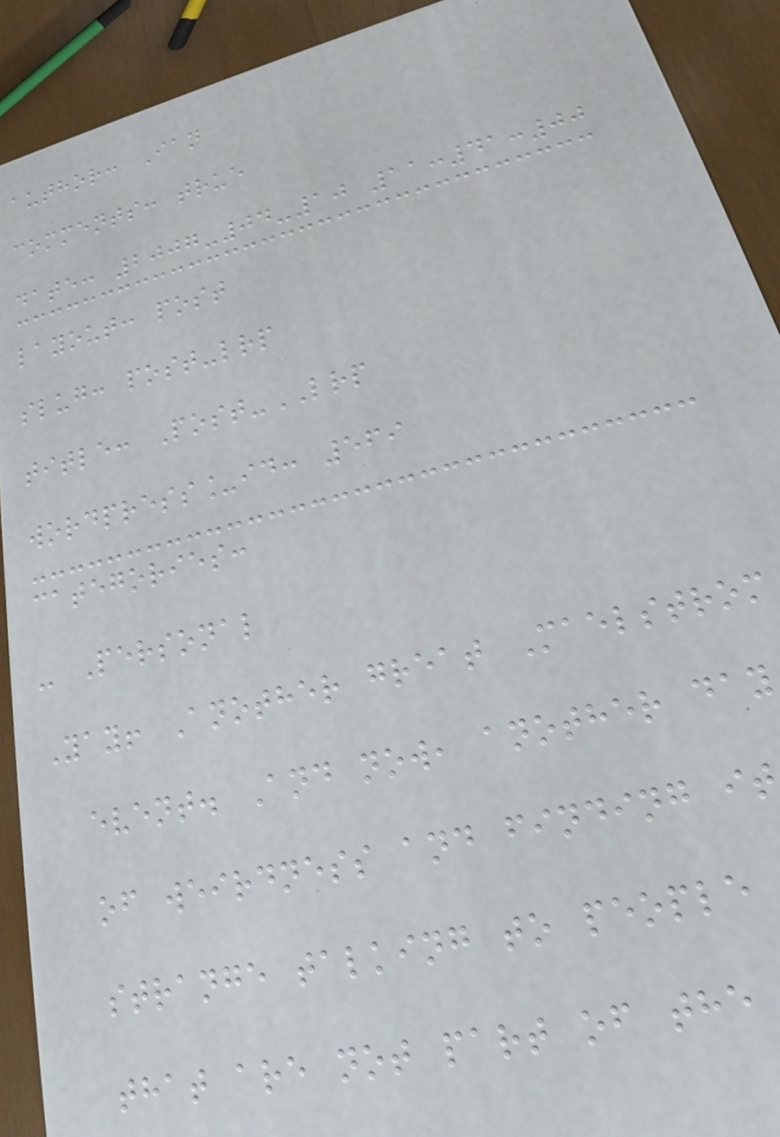author: Ian
comments: true
date: 2007-04-10 11:41:00
layout: post
slug: post-lrp
title: Post-LRP
wordpress_id: 569
categories:
- Personal
Yay! Another great Maelstrom
event. And now, another day
of weirdness and finding it
strange talking to people
that are not part of the
